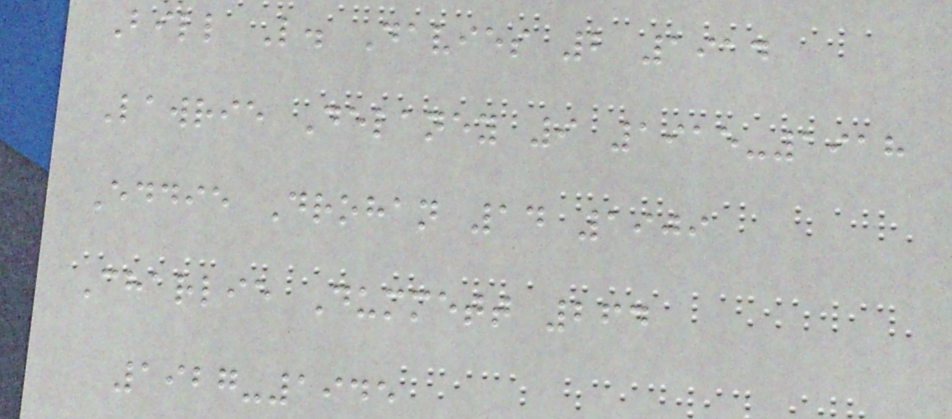Bill L. Davies 2 1914
Lawrie Delaney 9 1915-1918
Eddie Drohan 14 1909
Charlie Dummett 264
1927-1945
